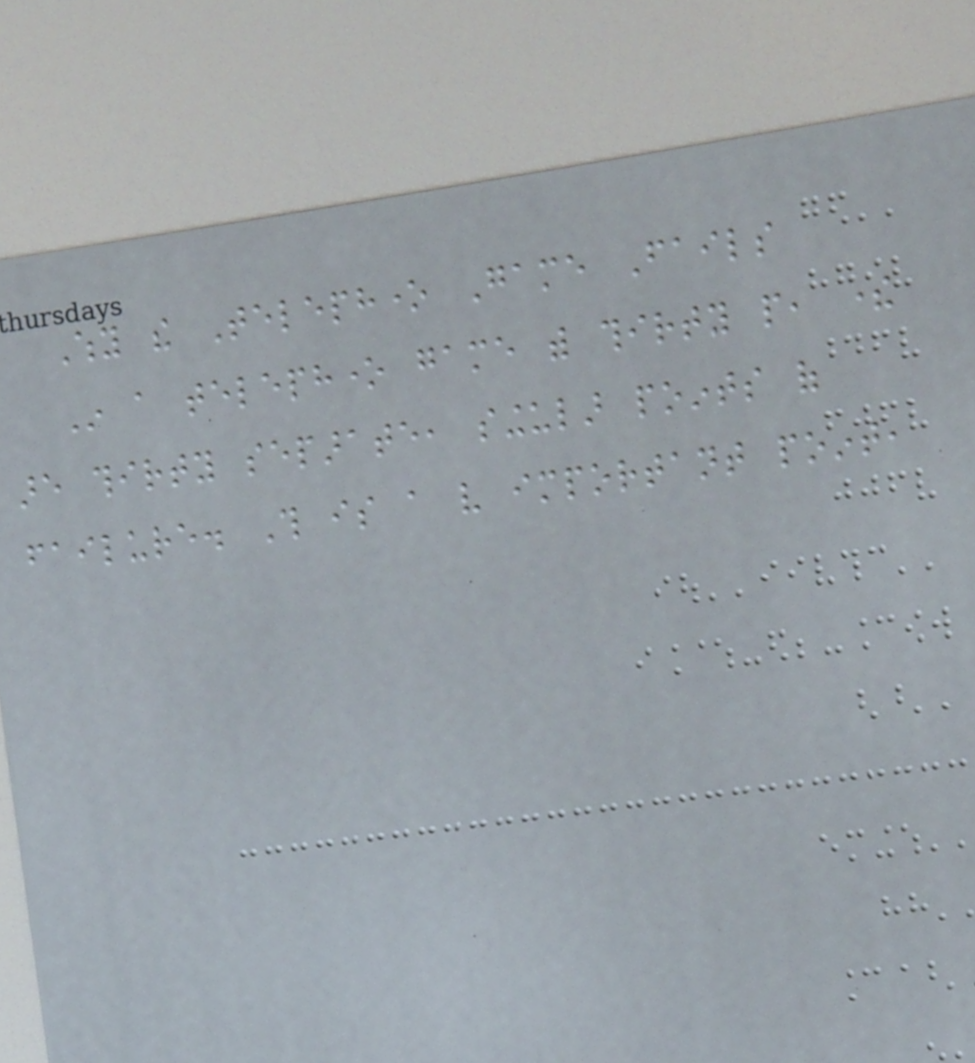Why the Telephone Game Fails
In a telephone game with thirty people, there
are thirty separate, singular points of
failure. This is a very important point,
